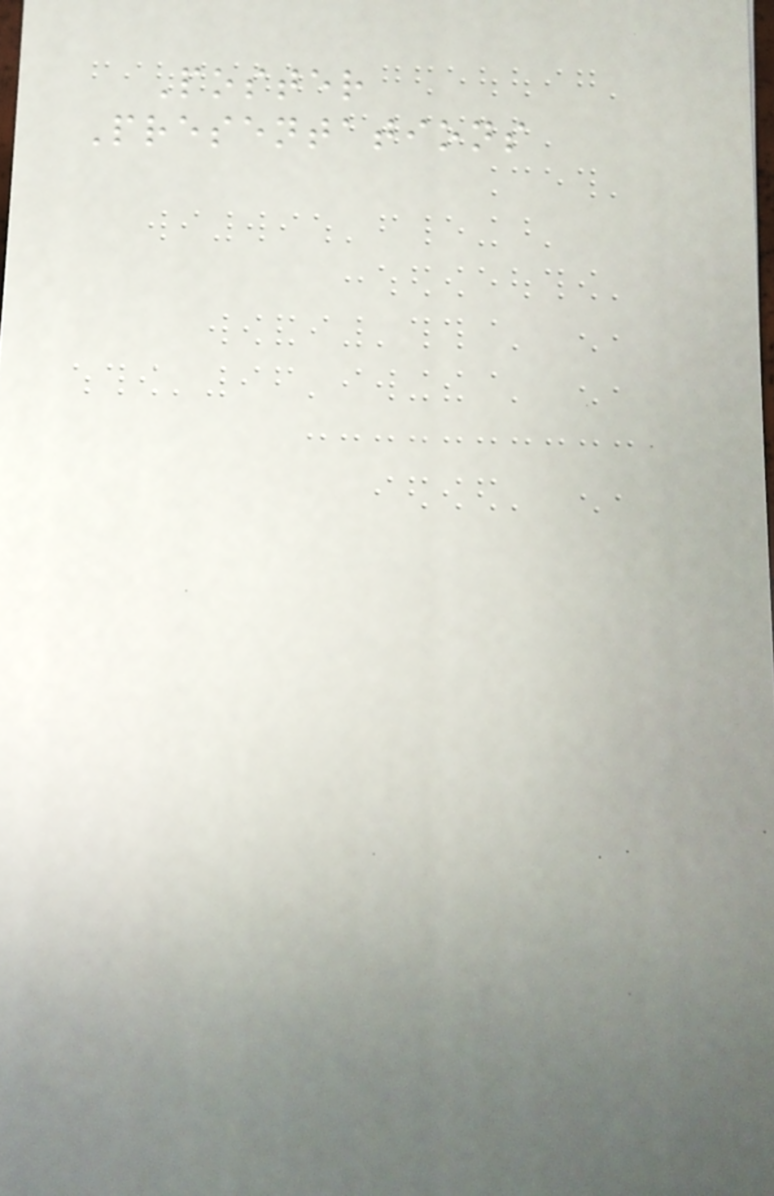Poster
Presentations
